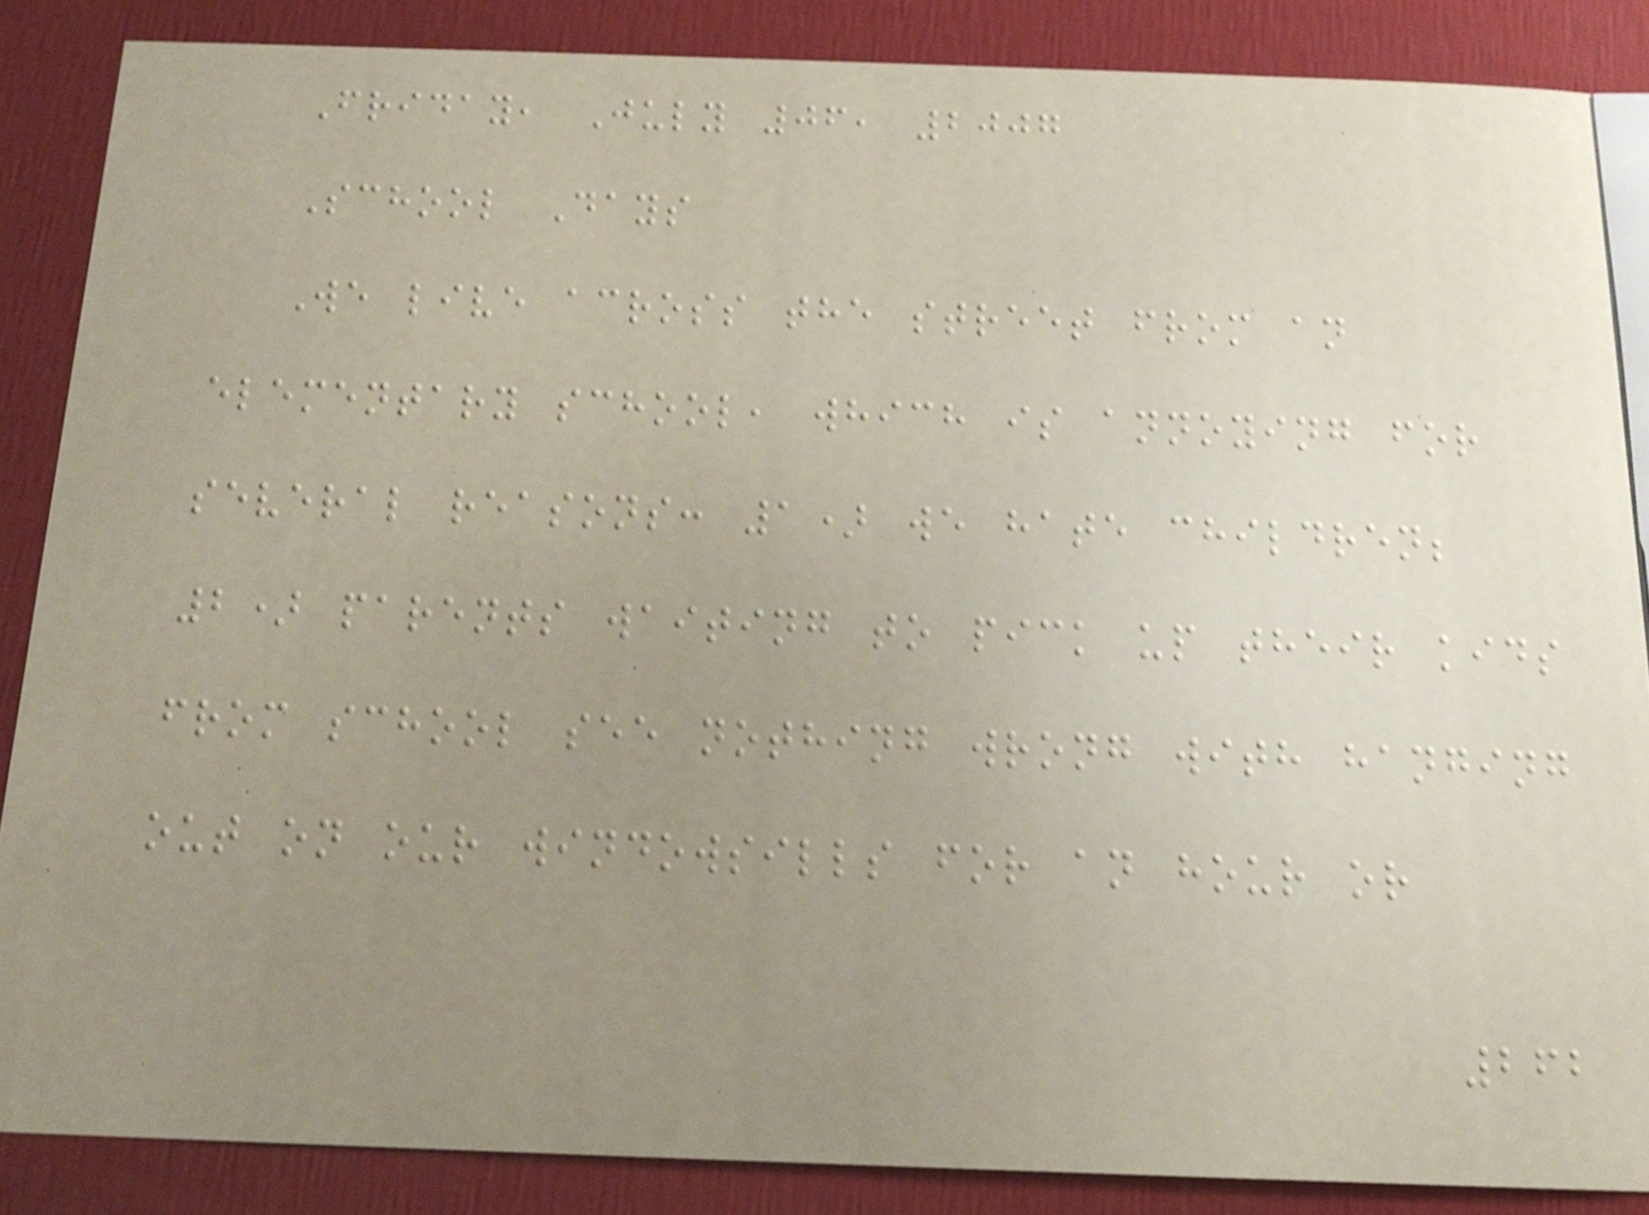Friday, July 06, 2007
School Days
We live across the street from an
elementary school, which is annoying for
several reasons: 1) we hate children;
2) parents waiting to pick up their kids
from school see nothing wrong with hanging
out on our windowsills for an hour or
262
